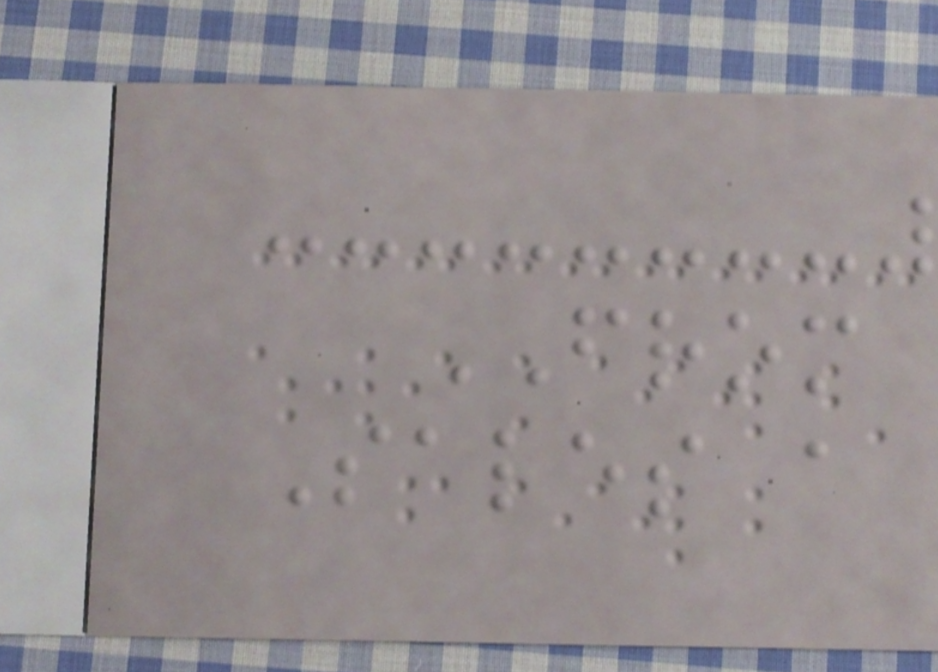FROM
Sales a
